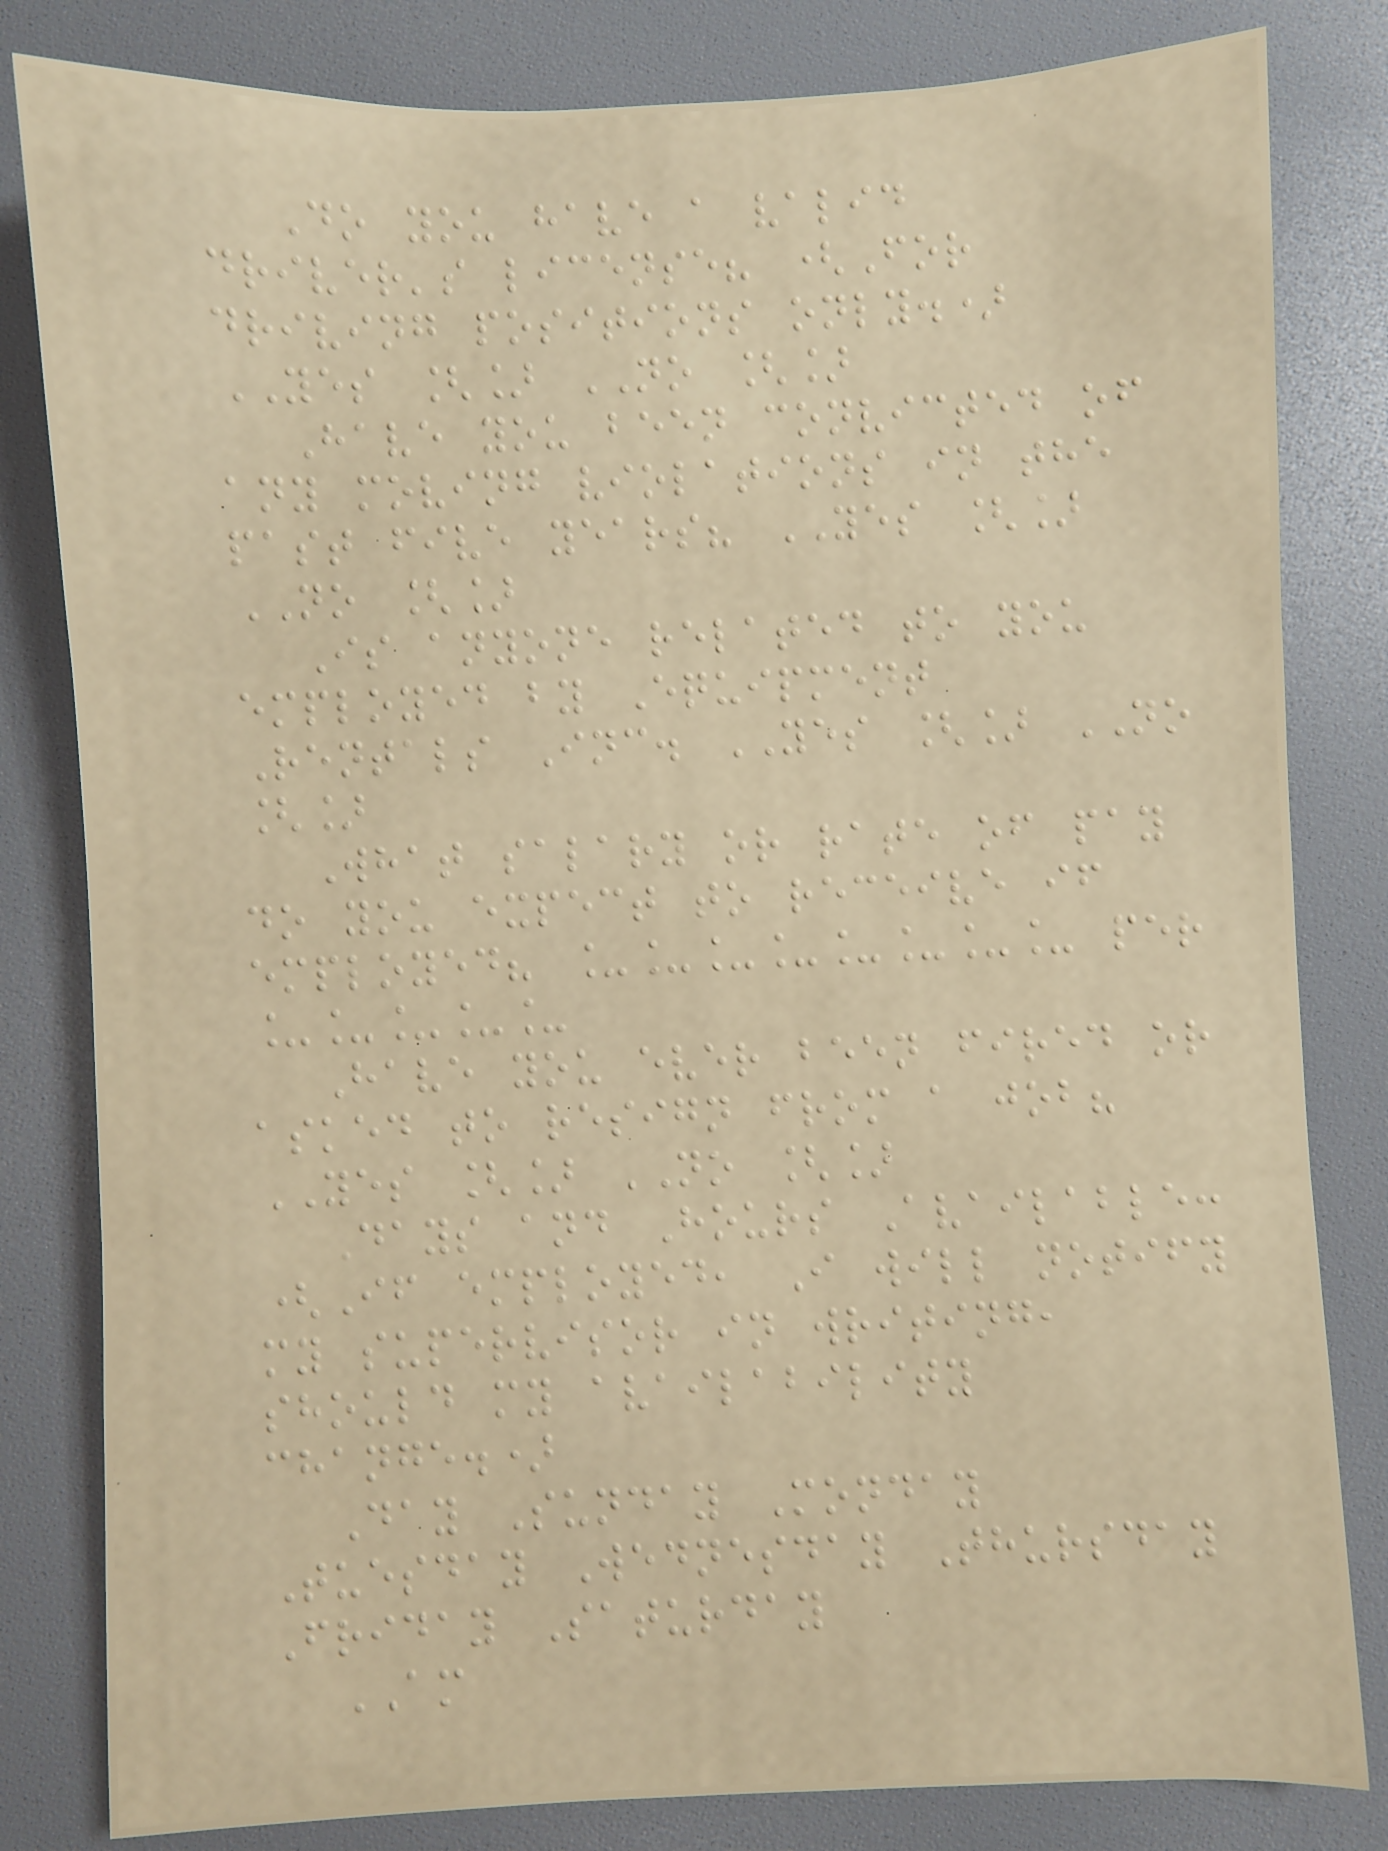Do you have a valid
driver's license? (For
driving positions only.)
YES [] NO []
Have you been convicted of
any moving violations in the
past five years? YES []
NO []
Is anyone related to you
employed by Equipment
Rentals Inc. YES [] NO
[]
What salary or rate of pay
do you expect to receive if
employed? ________ per
_____
Have you ever been fired or
asked to resign from a job?
YES [] NO []
Days and Hours Available:
(If employed, I will notify
my supervisor in writing,
should my availability
change.)
Day Sunday Monday
Tuesday Wednesday Thursday
Friday Saturday
AM
